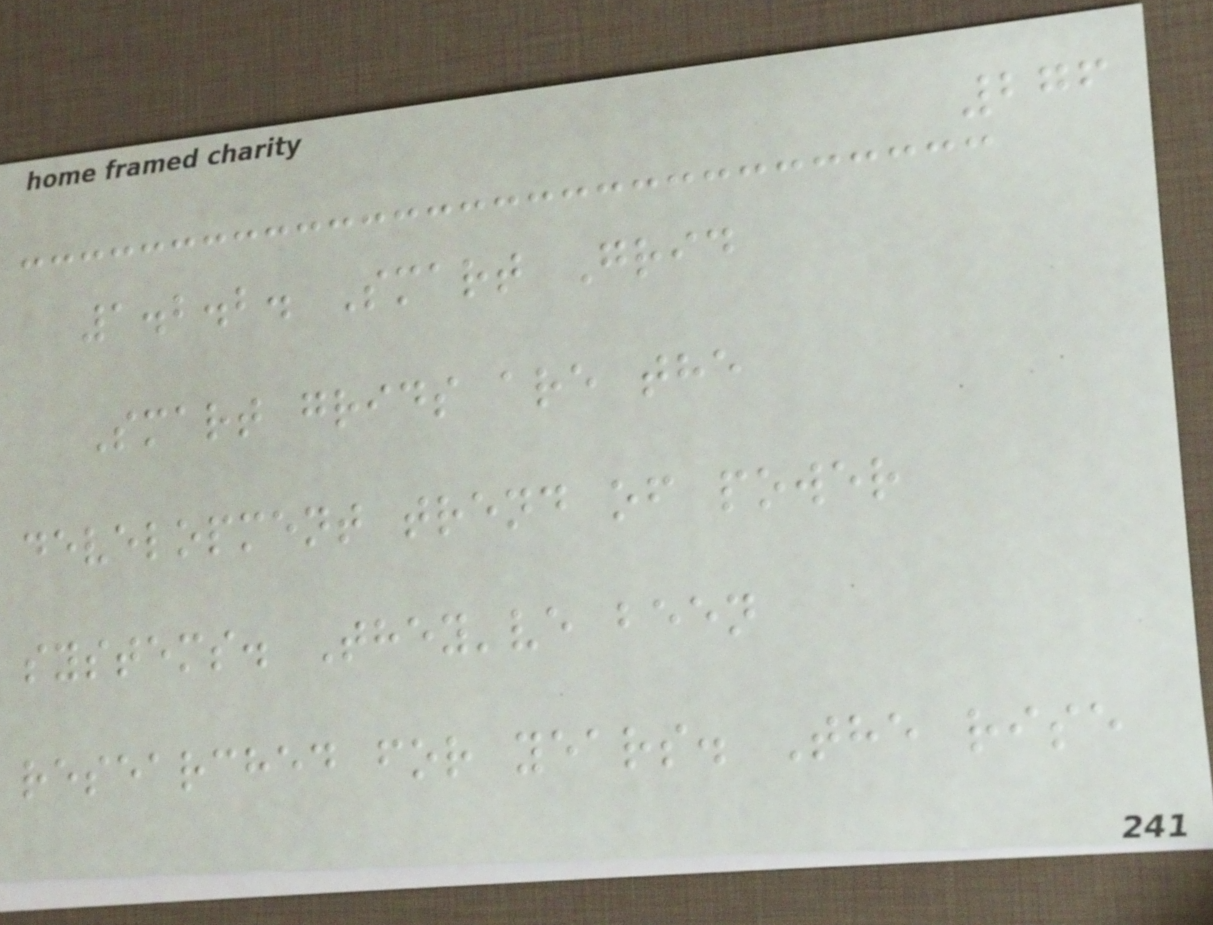276
1.2.2. Smart Grid
Smart grids are the
development trend of power
systems. They've been
researched for years. The rise
